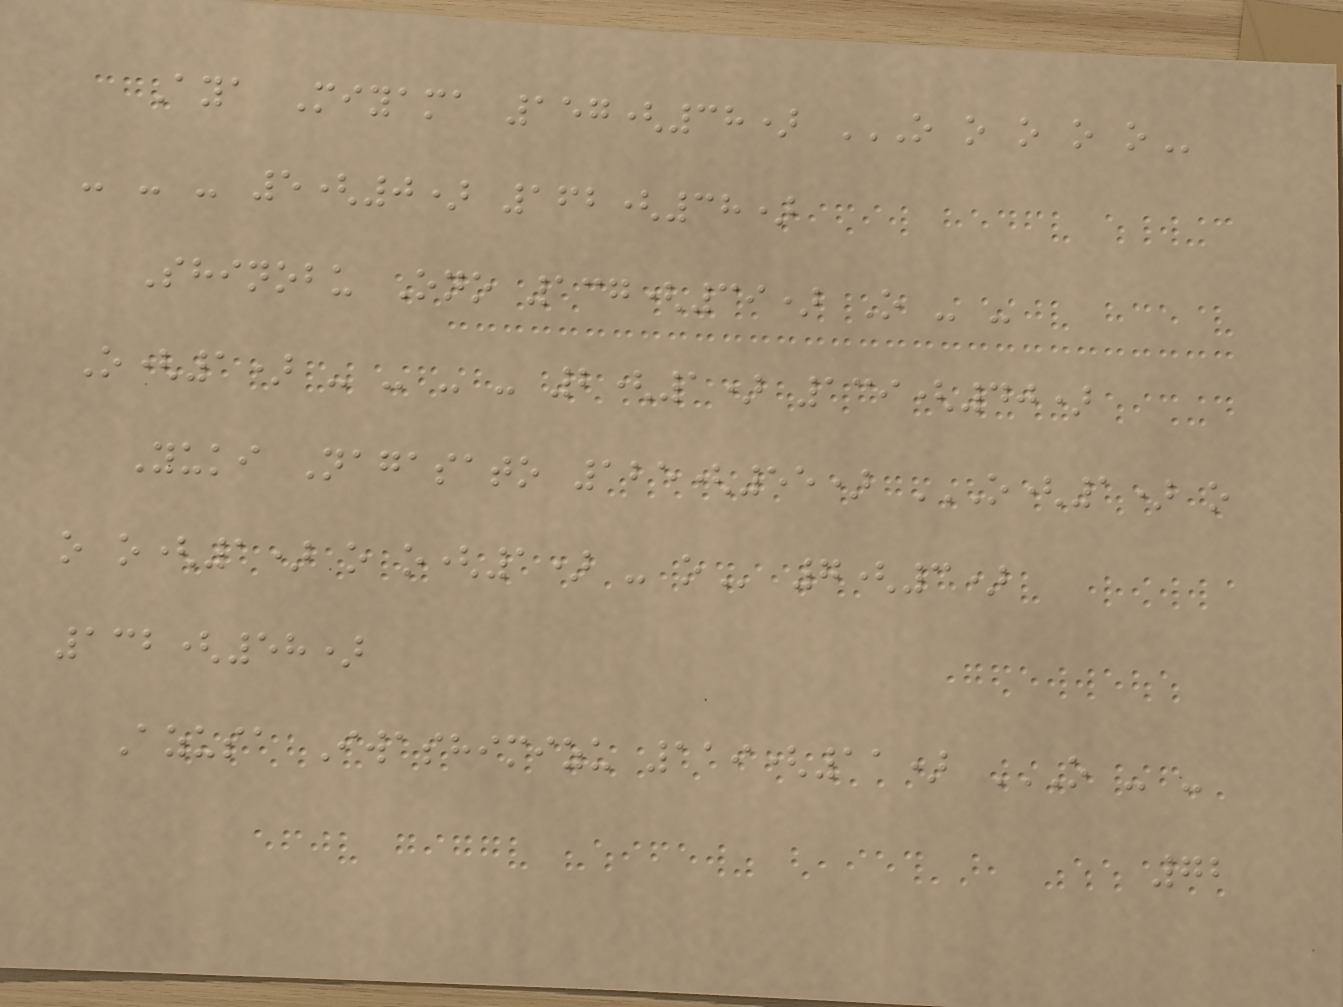Aya Miyama 157(38) O O O O O
- - - 5(0) 162(38)
Shinobu Ono 137(39) O - -
O(1) - - - - 2(1) 139(40)
Yuki Nagasato 125(55) O(1) O
O O(1) O O(1) - O 7(3)
132(58)
Azusa Iwashimizu 119(11) O - -
72
